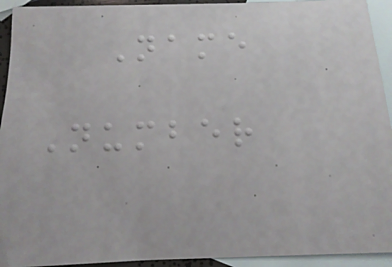Name
Number
